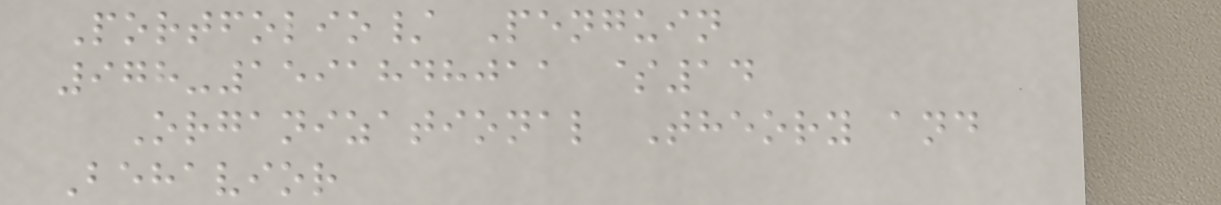Portfolio/ Penguin
978-1591848011 $14
Organizational Theory and
Behavior
